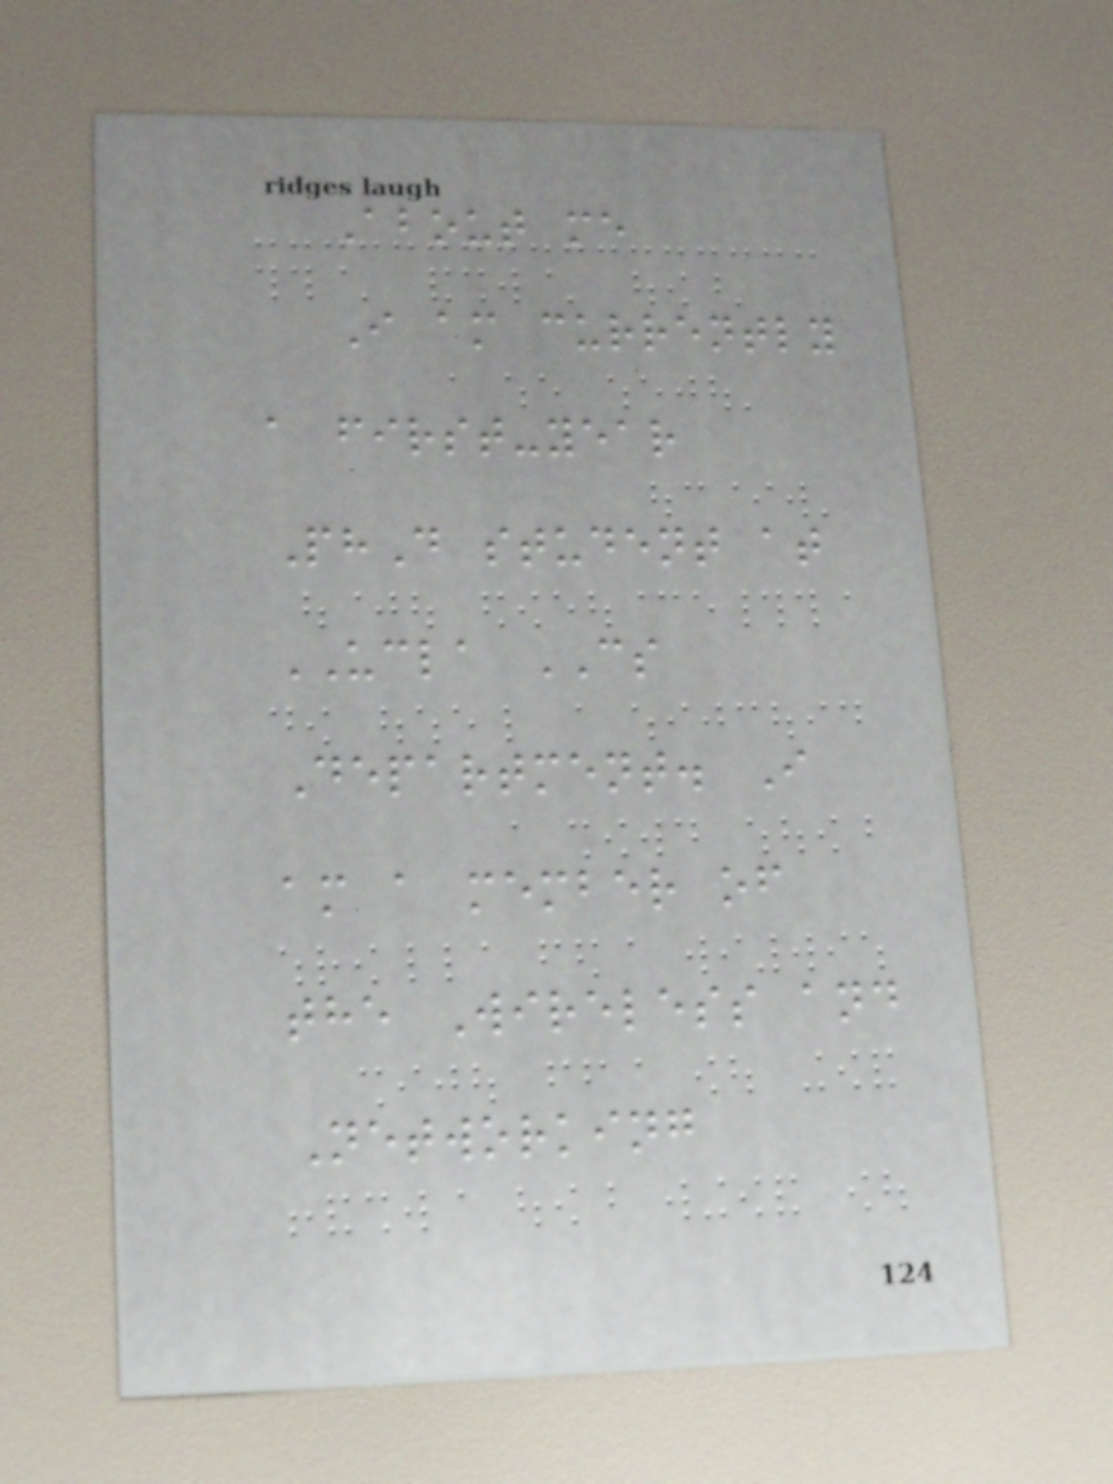About me
I am currently
a first-year
PhD student at
UCLA CS
Department. I
am a member of
the Wireless and
Networking
